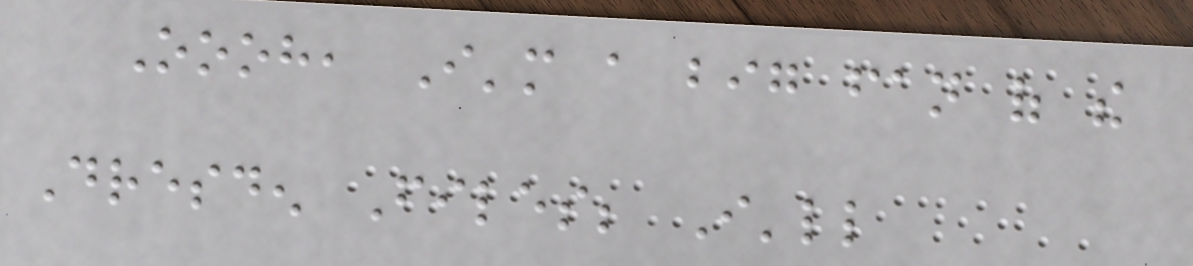Oooh, I'm a big fan of the
Dresden Files; I'll
